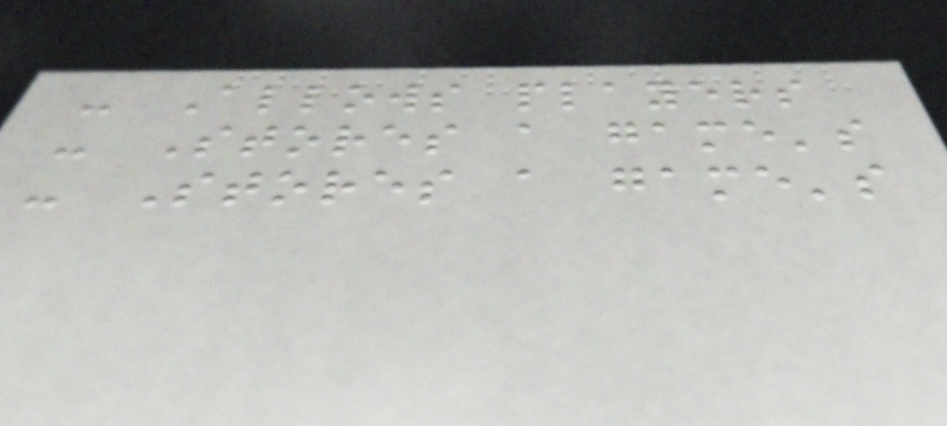- Allows players
- Stores a game's
- Stores a game's
